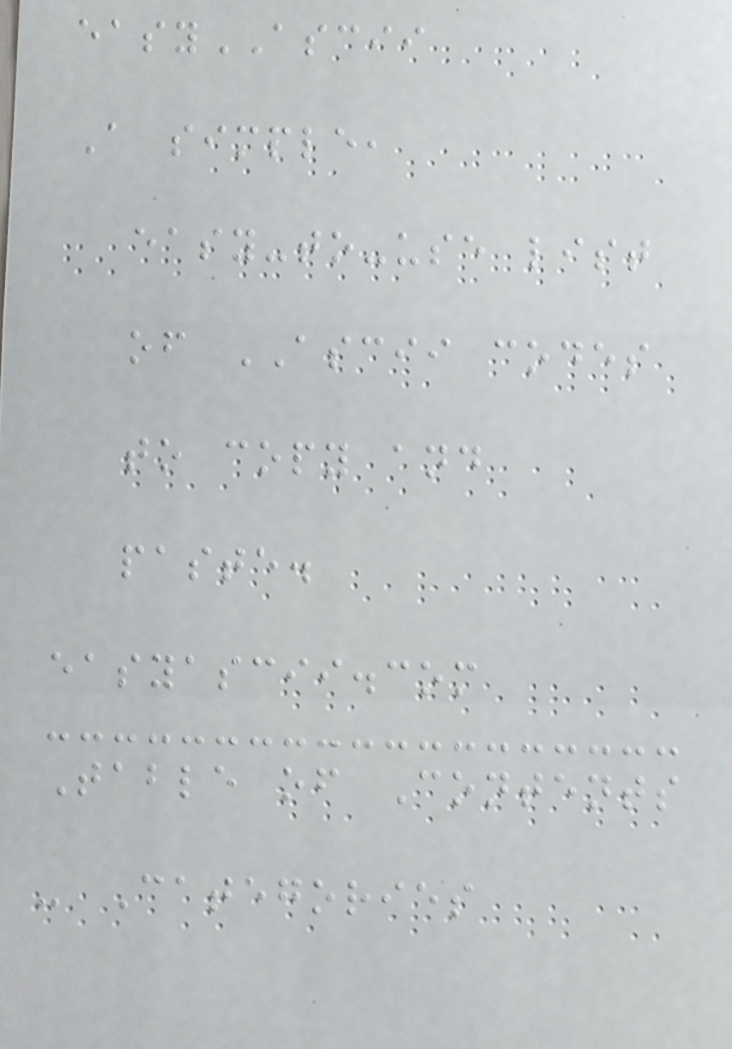easyASCII
A simple,
easy-to-use list
of ASCII codes
to copy and
paste.
easyascii.com
Table of Contents
- Categories
